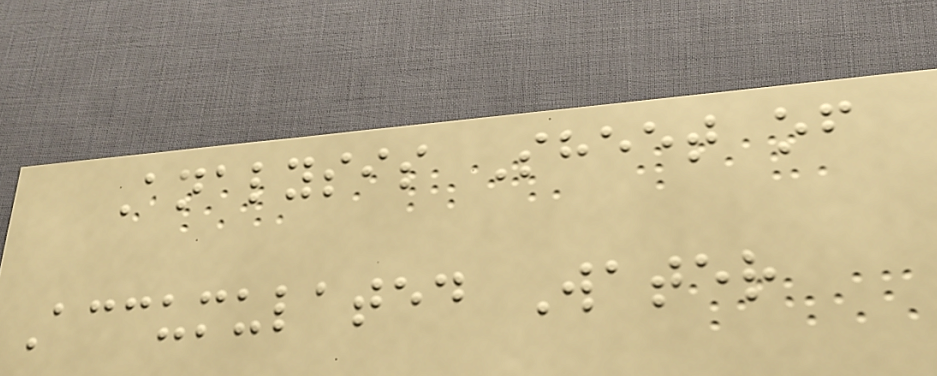Analysis Sheet of
Accumulated Water
